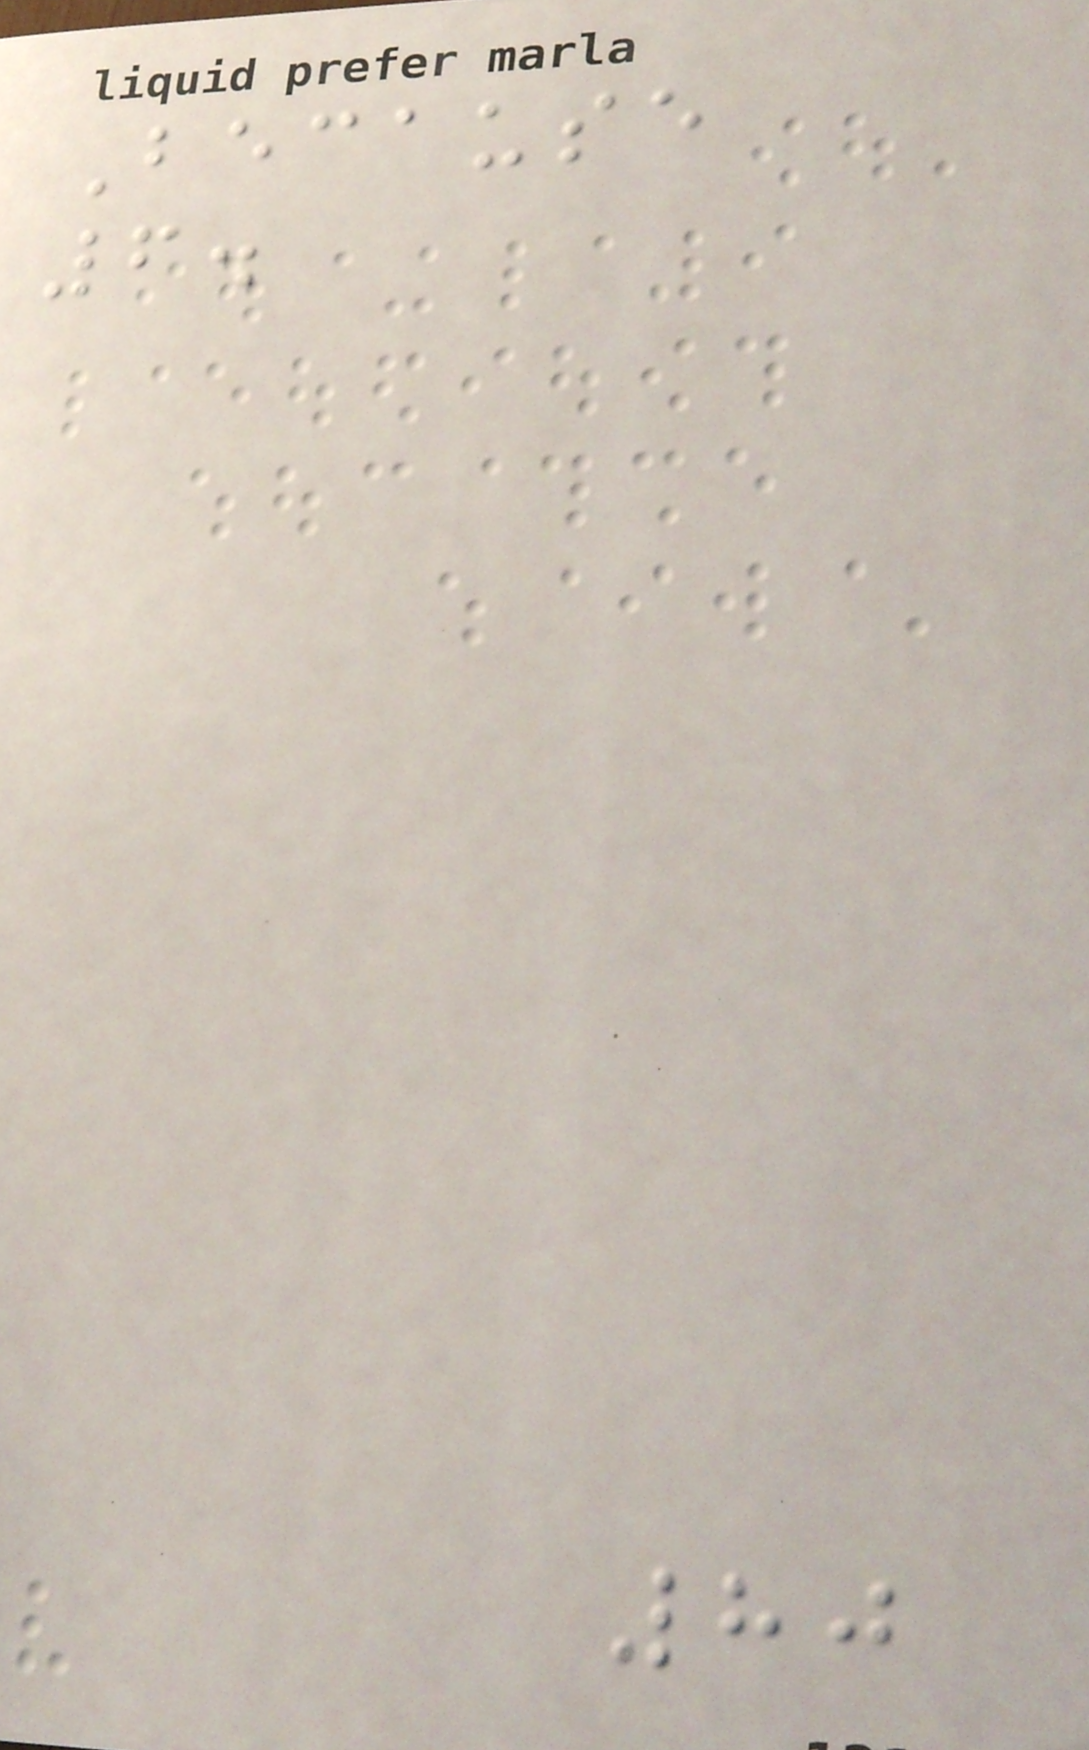Because
6.
80
